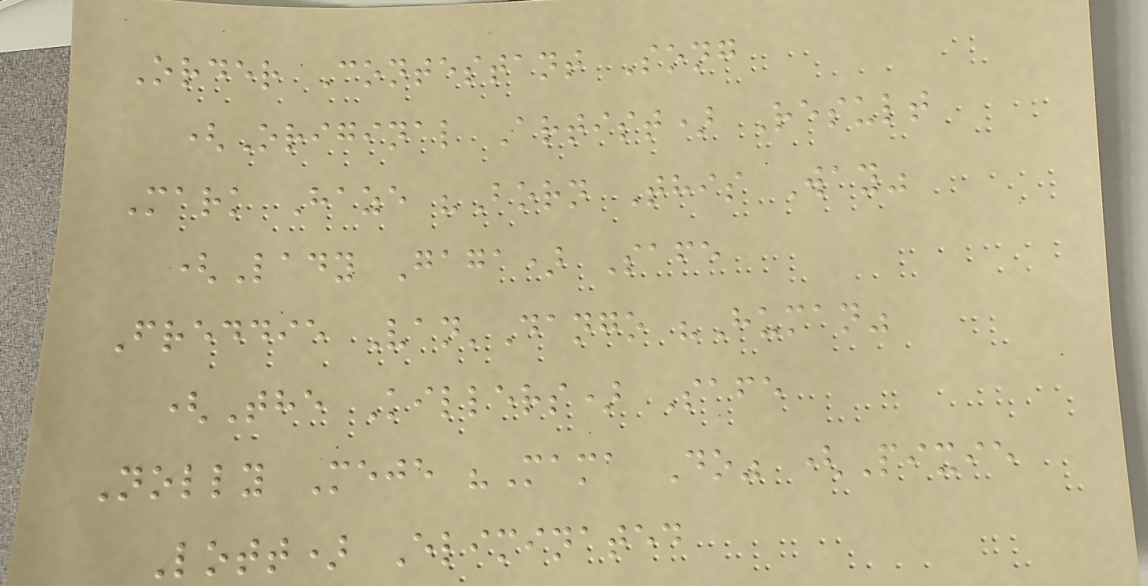Order Contestant Song
(Original Artist) Result
Mark Haze "Born This Way"
(Lady Gaga) Safe
Freddie Van'Dango "Human"
(The Killers) Safe
Nolly Meje "Mama Do" (Pixie
Lott) Eliminated
